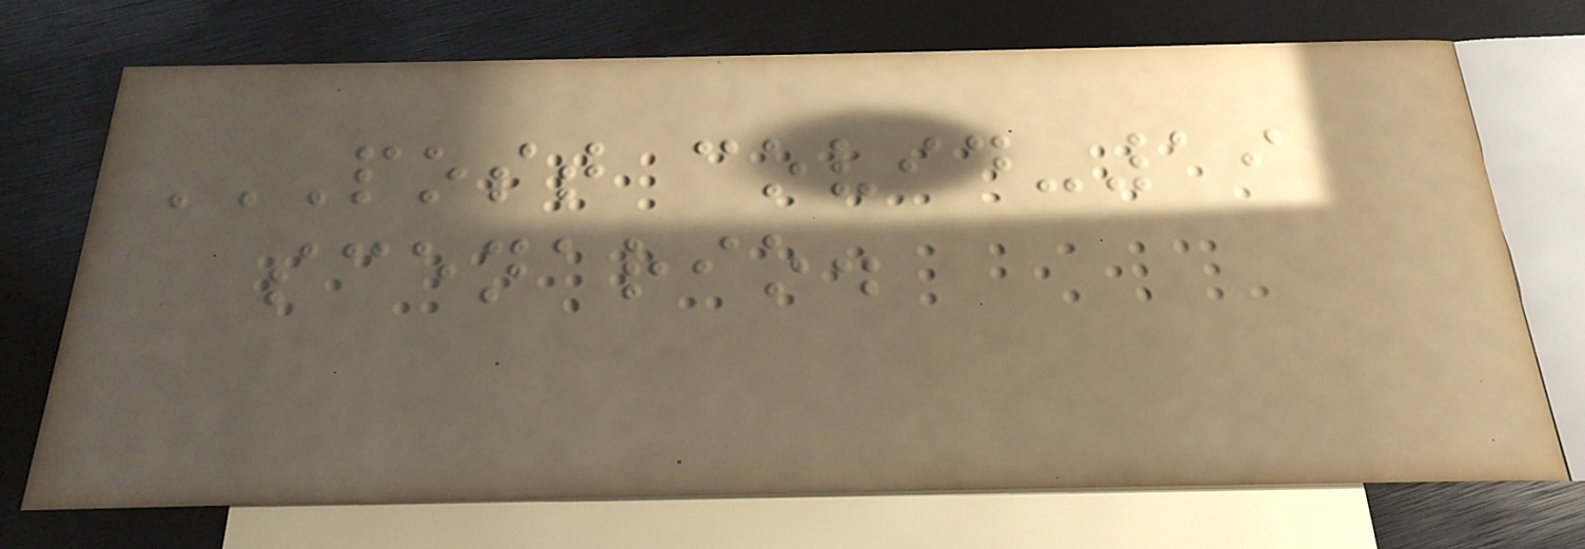POST COVID-19
SCENARIO.
